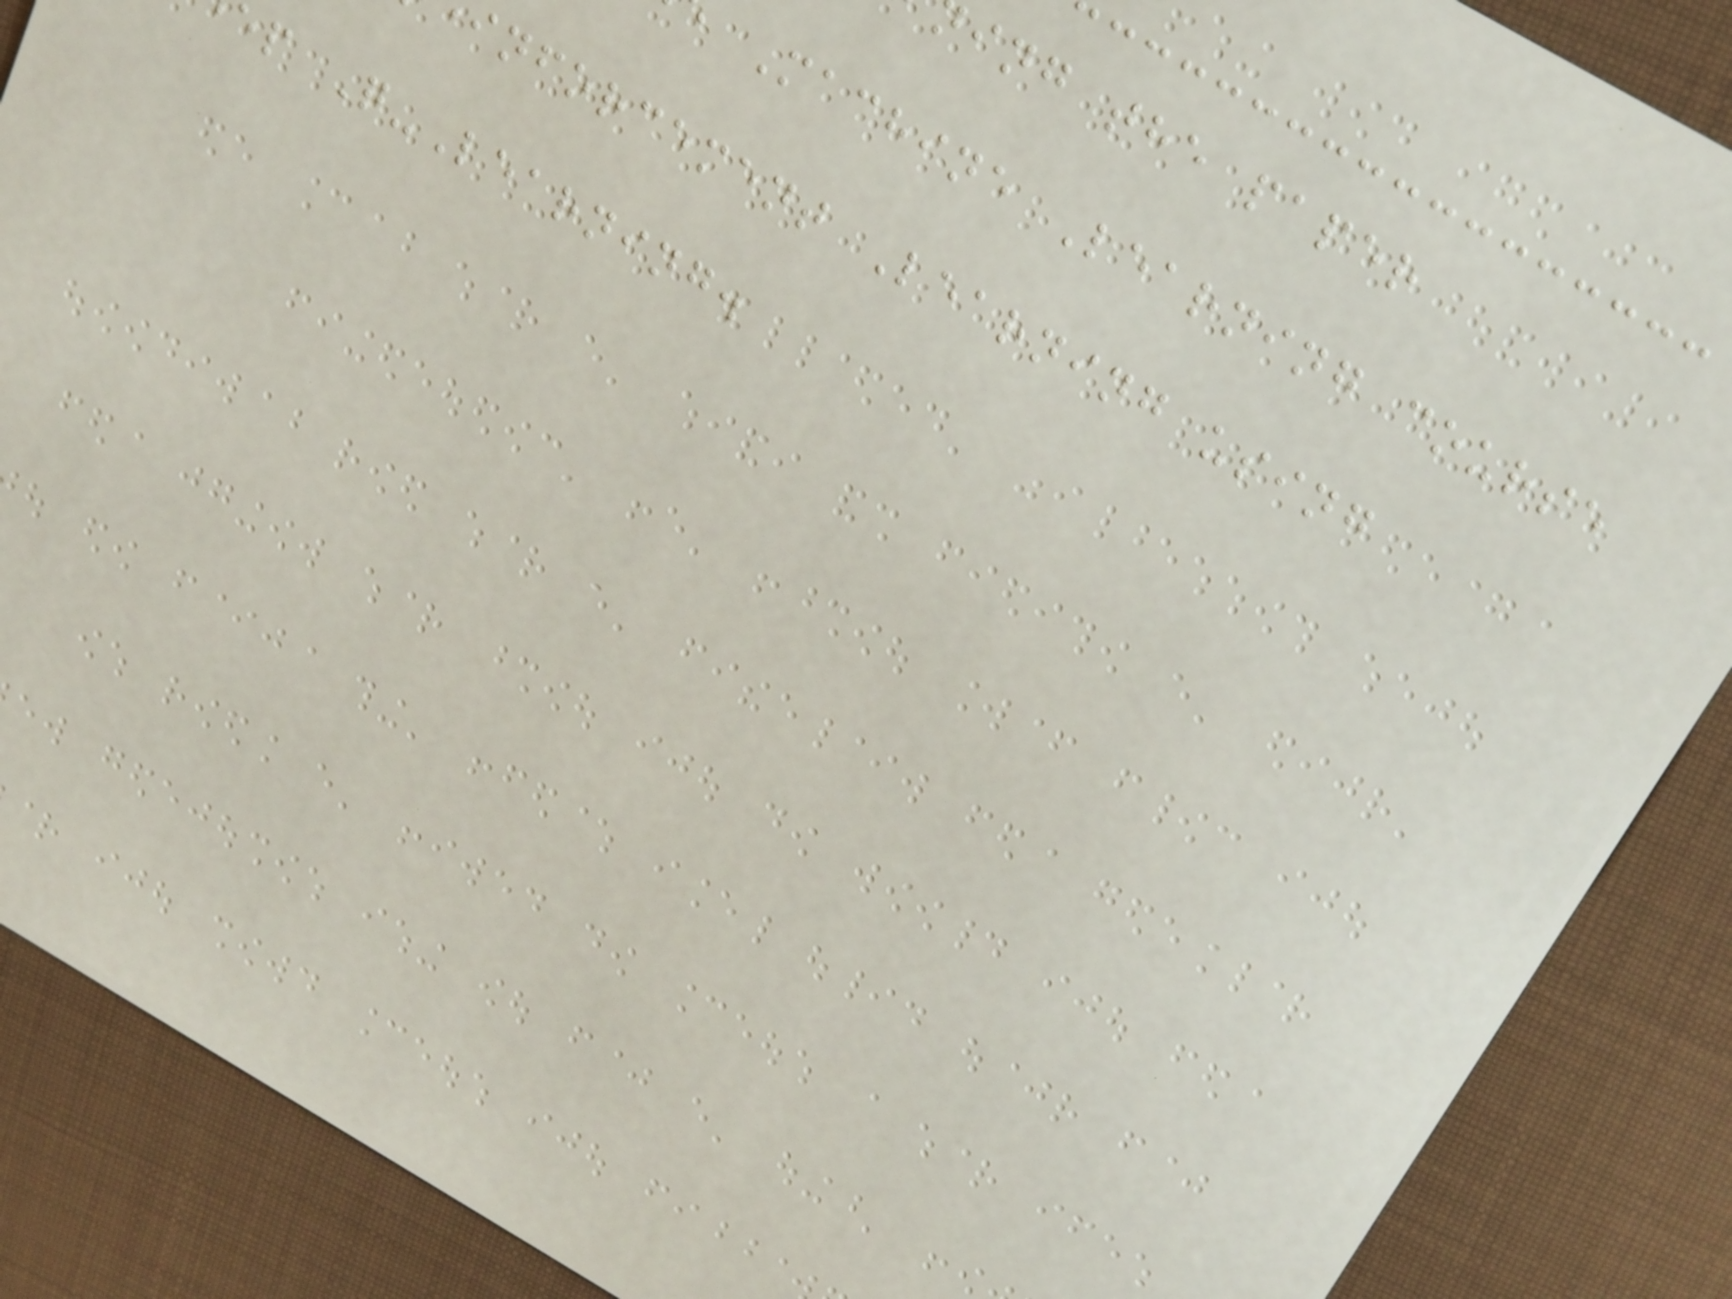ing the paper
Machine Learning course
inforcement Learning using
ep Q-Learning.
